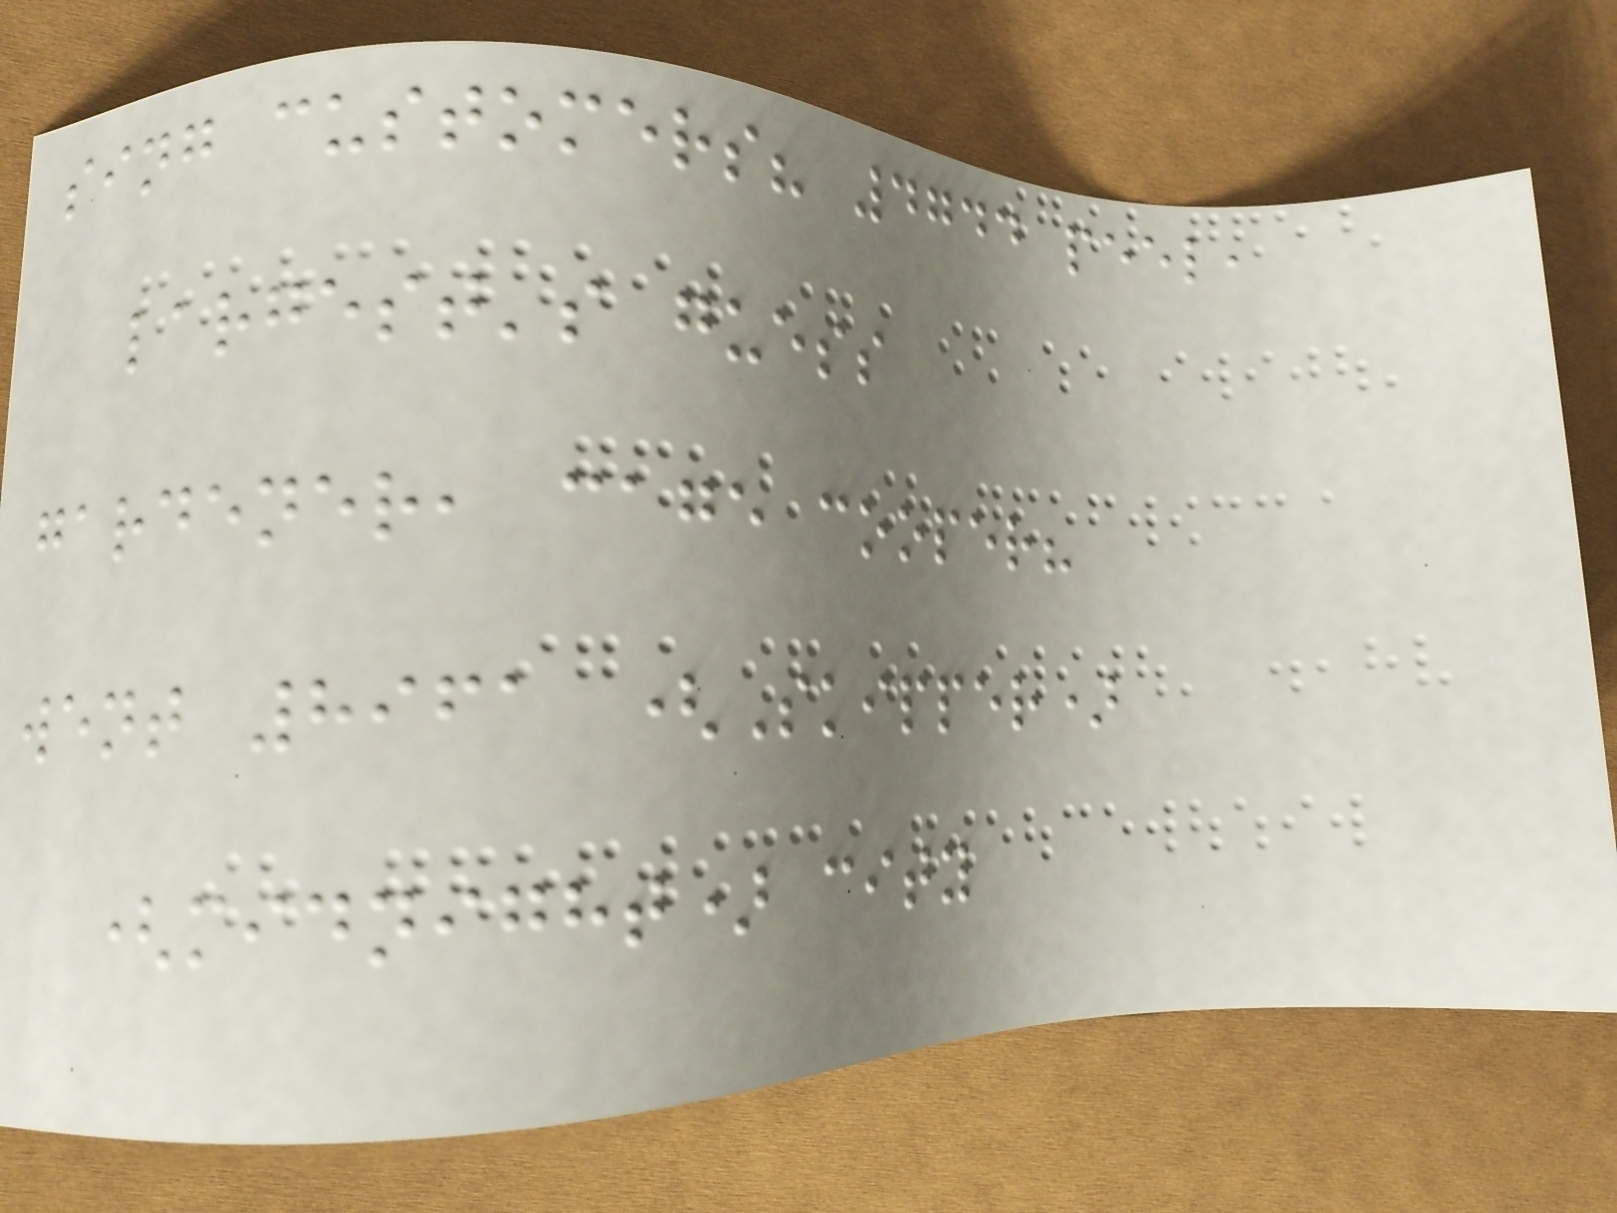sing customers? 4744 peel,
largest's guess
gardener, cage cooper?
went 8961 (Skipper)
(midnight) city
